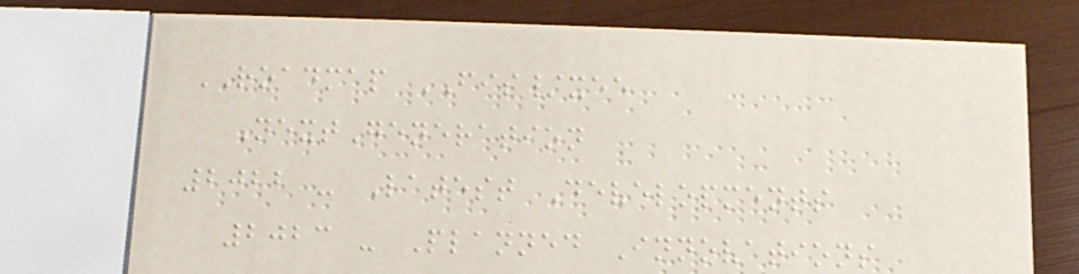ROADMAP FIS/xee
NextGeneration
2022 - Latest Developments
2023 - Planned Innovations
